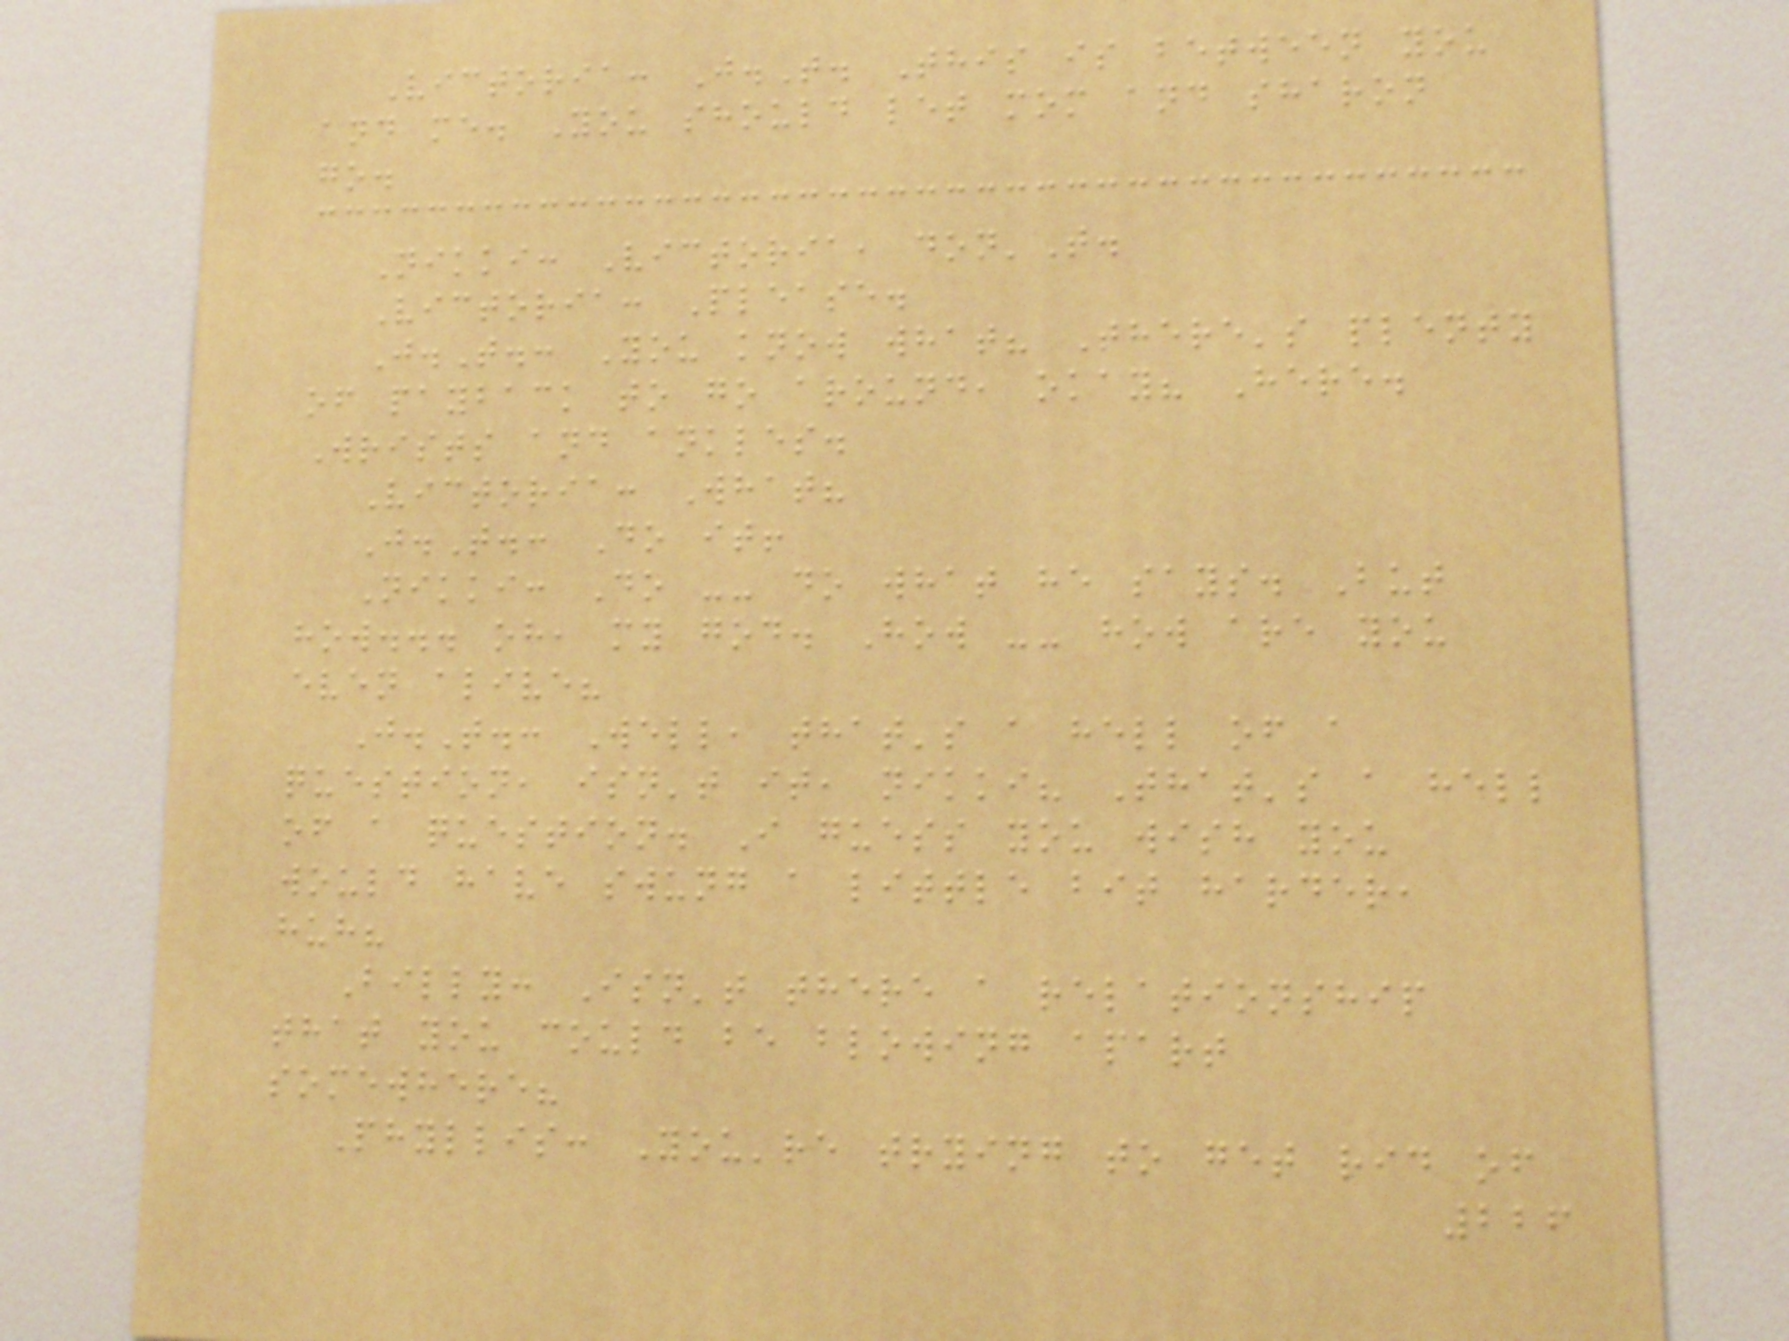Victoria: J.T. This is between you
and me. You should let mom and sharon
go.
Nikki: Victoria, don'T.
Victoria: Please.
J.T.: You know what? There's plenty
of payback to go around, okay? Here.
Wrists and ankles.
Victoria: What?
J.T.: Do it!
Nikki: Do -- do what he says. But
how... oh, my god. How -- how are you
even alive?
J.T.: Well, that's a hell of a
question, isn't it, nikki? That's a hell
of a question. I guess you wish you
would have swung a little bit harder,
huh?
Billy: Isn't there a relationship
that you could be blowing apart
somewhere?
Phyllis: You're trying to get rid of
226
